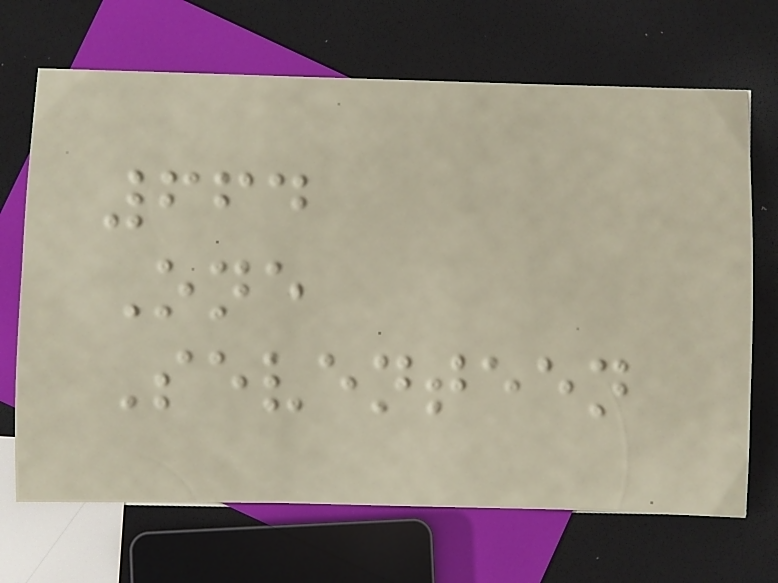664
One
Seventeen
